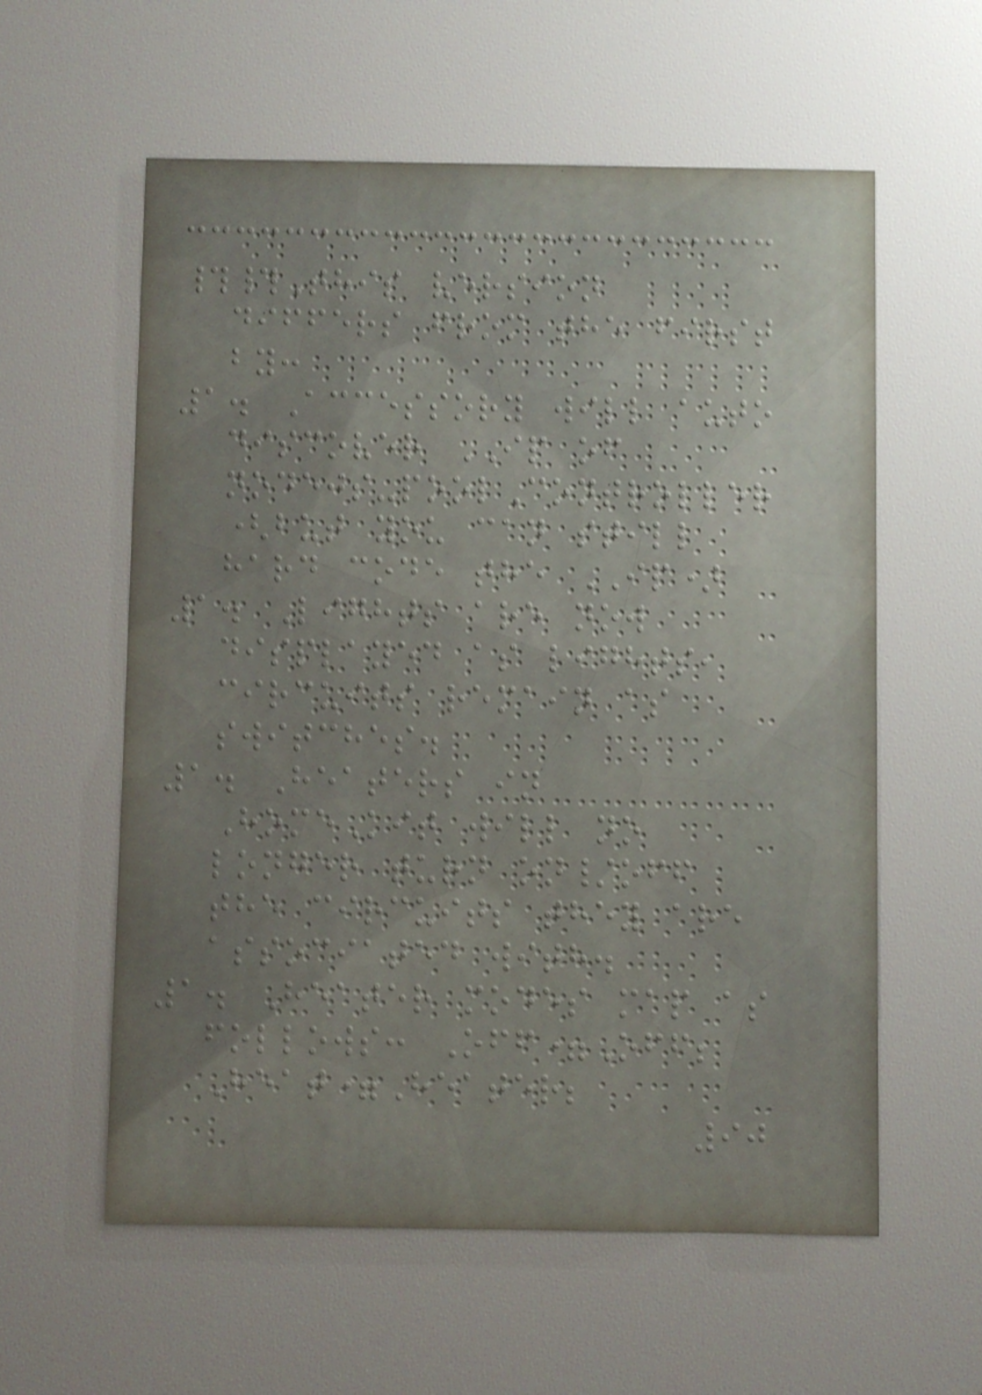##This version
differs from the first
by:
1. Accessory will auto
discover IP of
nodejs-poolController
(but you can still
hard code the IP)
1. Lights are now
displayed as lights,
circuits remain as
switches.
1. Heaters in
HomeKit will no
longer turn on/off
the circuits they are
associated with.
1. Heater modes map as
follows: Off=Off;
Heat=Heater;
90
